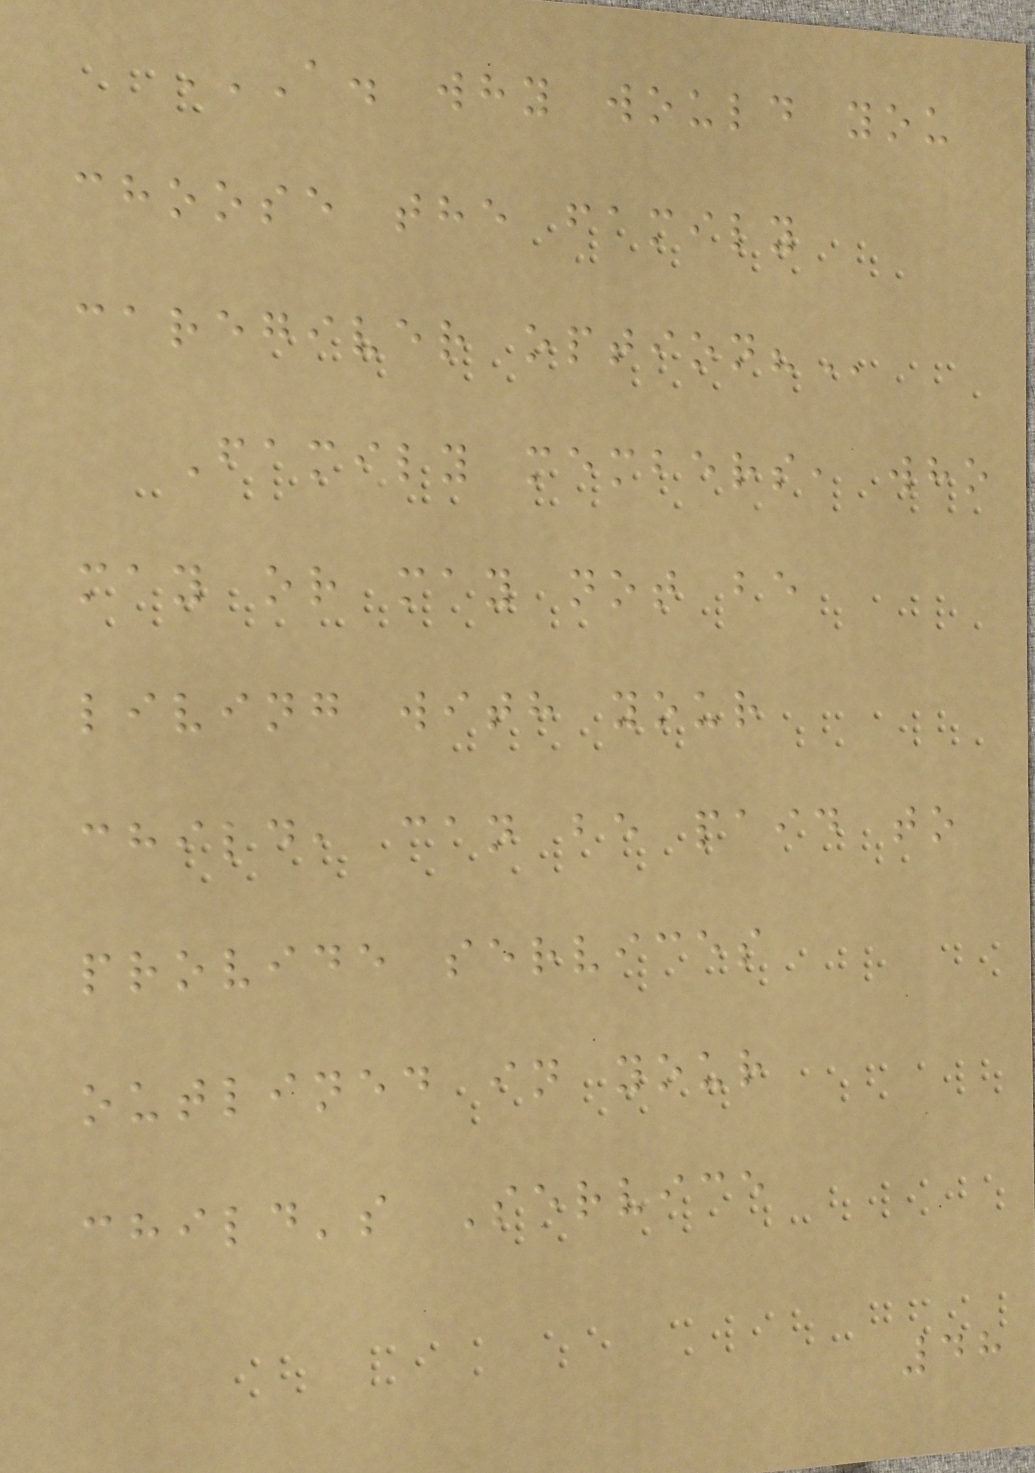A. WHY WOULD YOU
CHOOSE THE FAMILY
CAREGIVER OPTION?
Family members, who
may or may not be
living with your
child, can be paid to
provide services
outlined in your
child's Service
48
